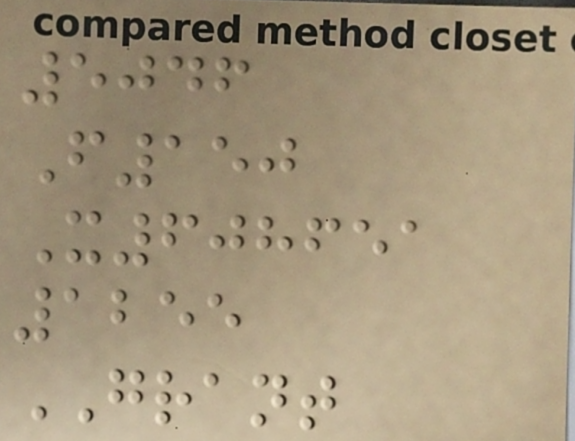5046
F150
X608651
1255
GRANT
